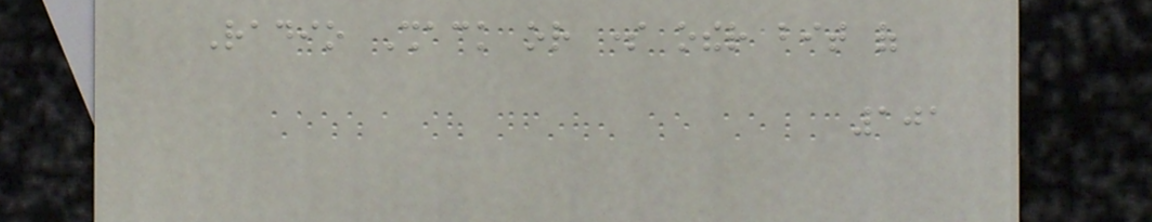Radio Shack or some other bit of
101
